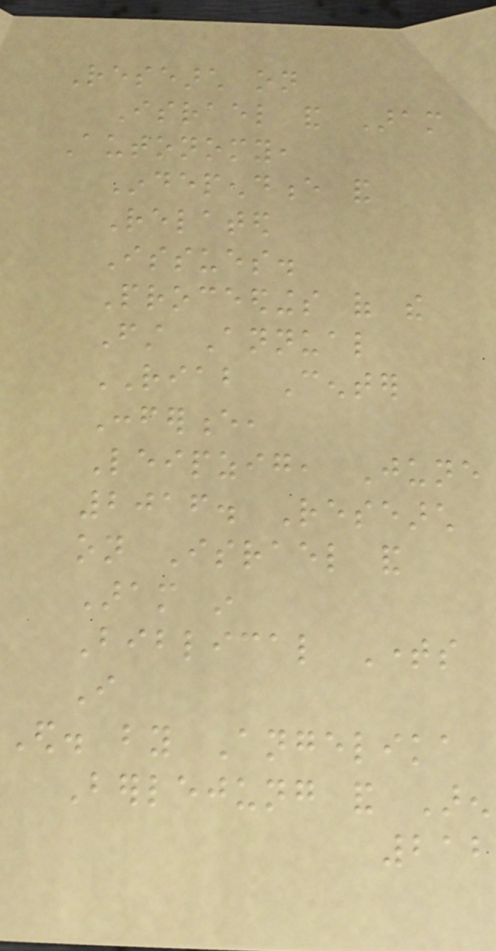Research on
Israel and Aram
Autonomy,
Independence and
Related
Issues.
Proceedings of the
First Annual
RIAB Center
Conference,
Leipzig, June
2016. Research
on Israel and
Aram in
Biblical Times
I
Ed. by Angelika
Berlejung and Aren
212
